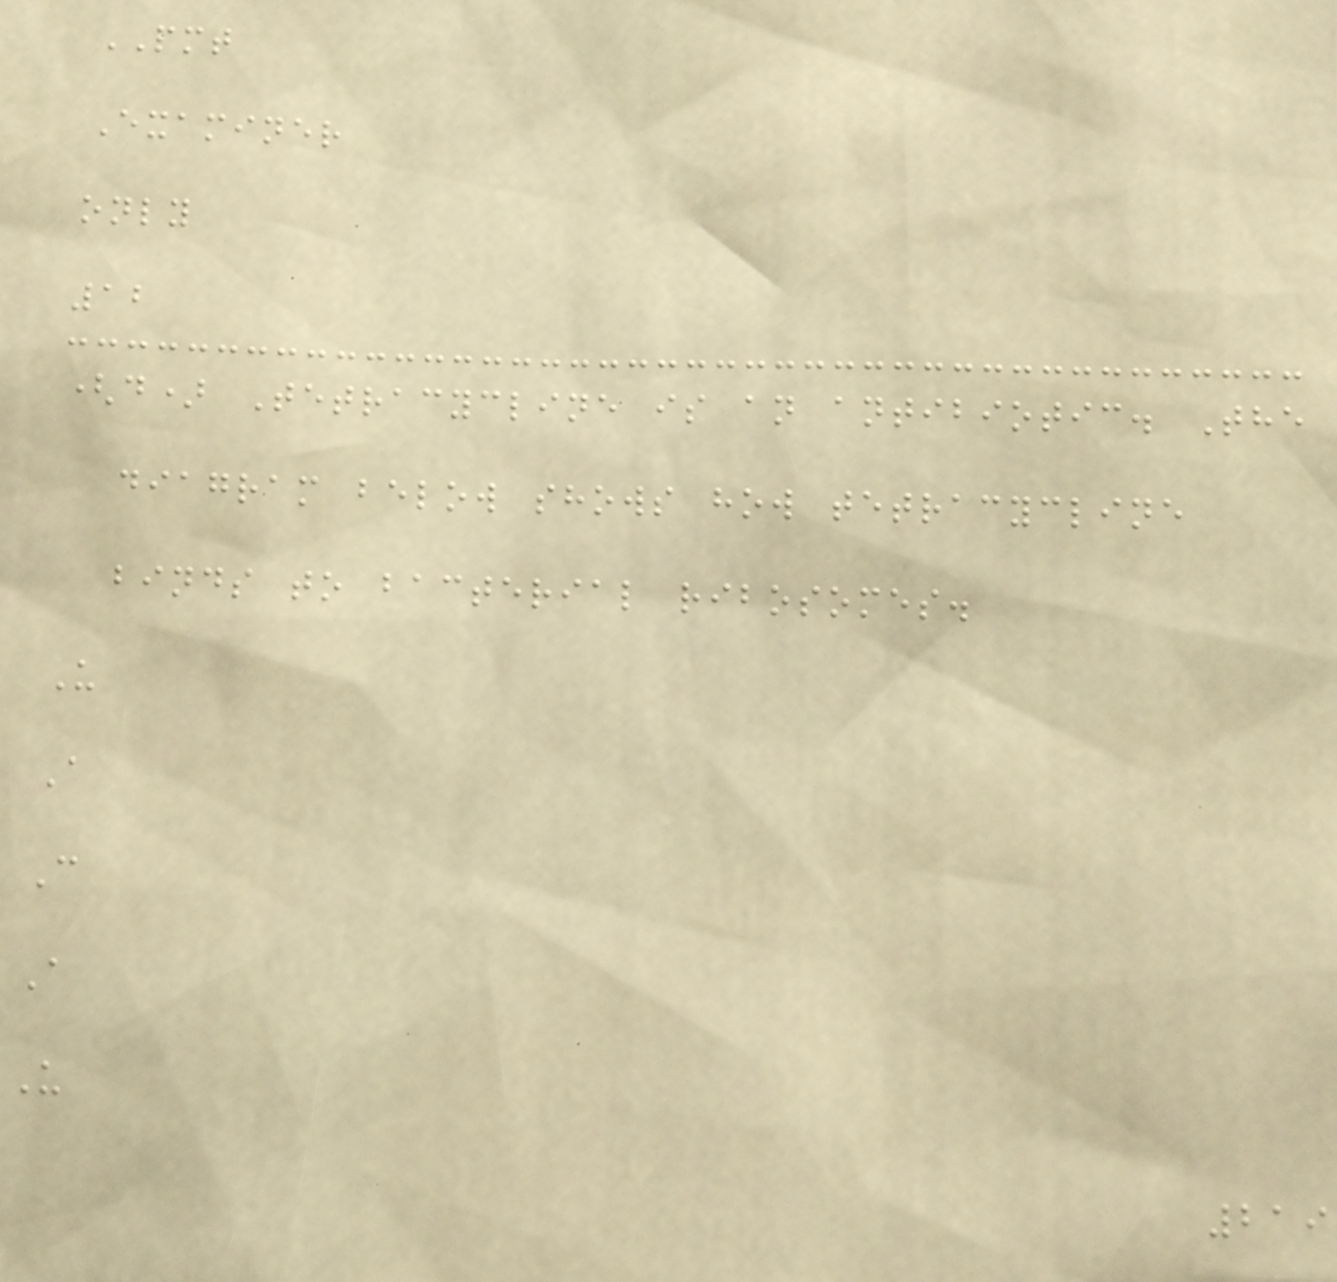PMT
Examiner
only
12
(d) Tetracycline is an antibiotic. The
diagram below shows how tetracycline
binds to bacterial ribosomes.
U
A
C
A
U
219
